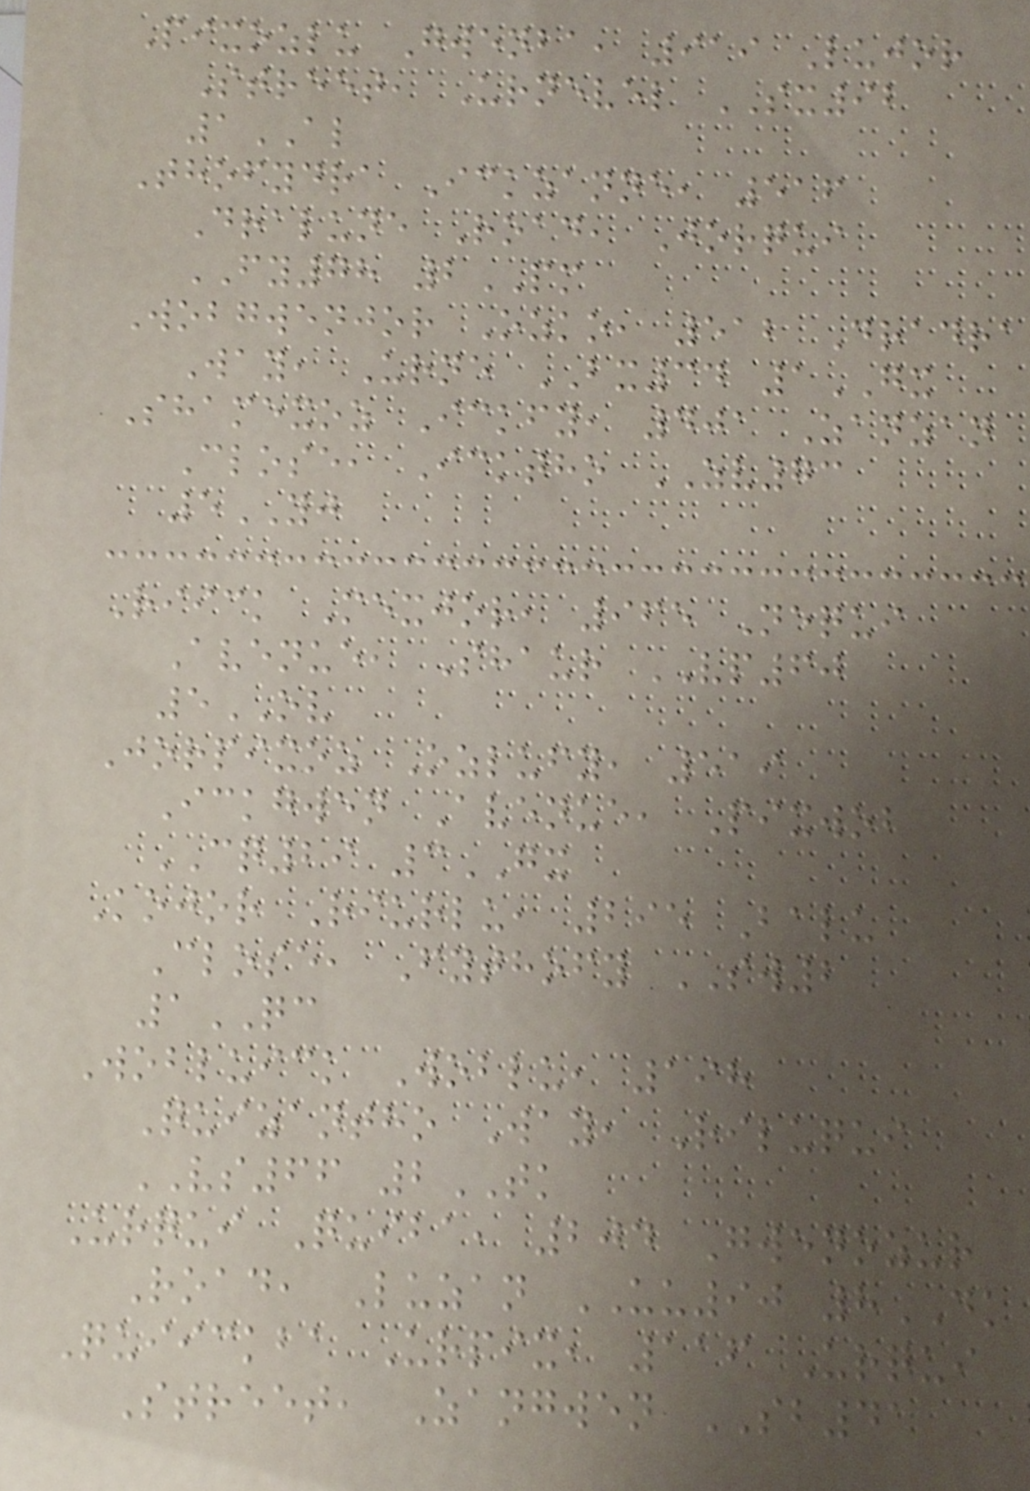Pixozlu Gwenba, 919 Lujor
Street, Urnevel SX92
1AL
Thofydra Ickzanne, 516
Dralune Road, Jorqui
FY78 2PM
Wobgwenjor Ozko, 512 Dradra
Way, Urne BX34 1GX
Shamexoz Ickfy, 401 Zanzan
Close, Icktho ZV73
5YJ
Riick Mexjor, 965 Nequi
Avenue, Shaur VP60
5OV
Jorpixoz Ozlufy, 519
Ickgwen Avenue, Pixwob
CQ29 3GX
Kojor Riurlu, 295 Balu
Close, Fythofy SW2
1QC
Wobluick Woblu, 198
Quizantho Way, Riluqui
VS66 2TK
Urqui Quiba, 204 Gwenozur
Road, Luzan UU90 8DK
Quiickba Urpix, 116 Urqui
Street, Zangwen SB41
